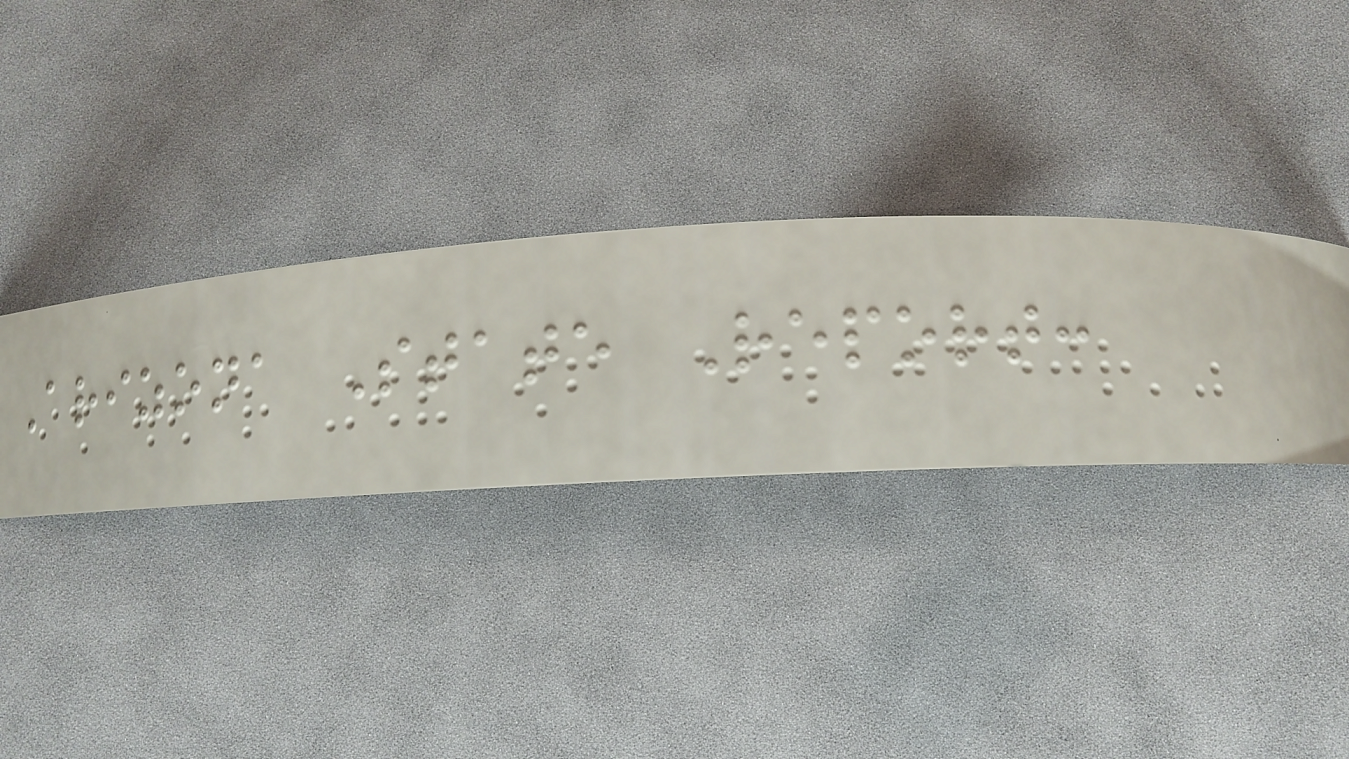Arizona State Report:
